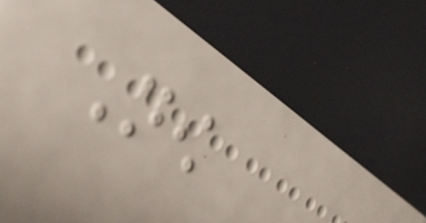Now
